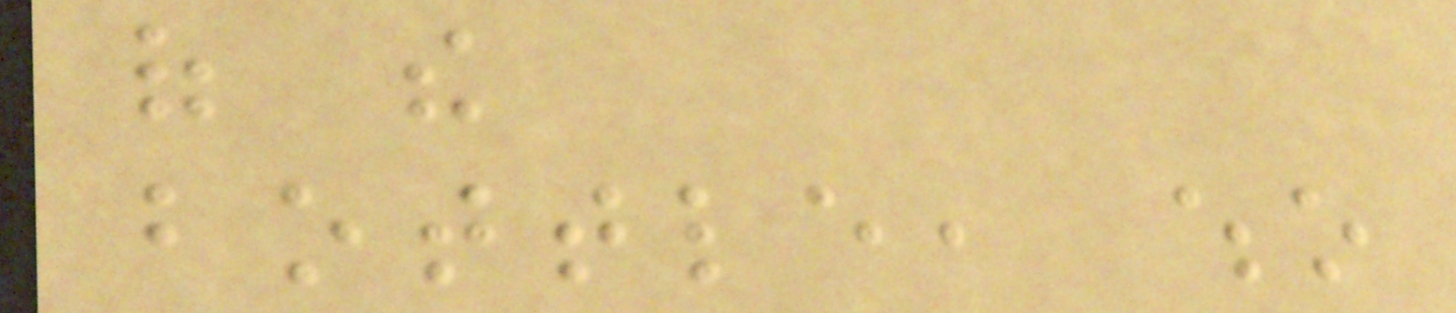of the
bottle, who
